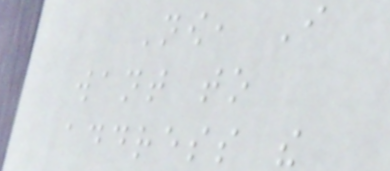Now, I
want to
address the
